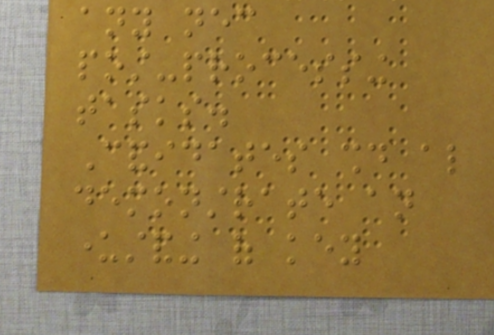any necessary
post-processing
tasks.
Candidates should also
demonstrate an
understanding of key
